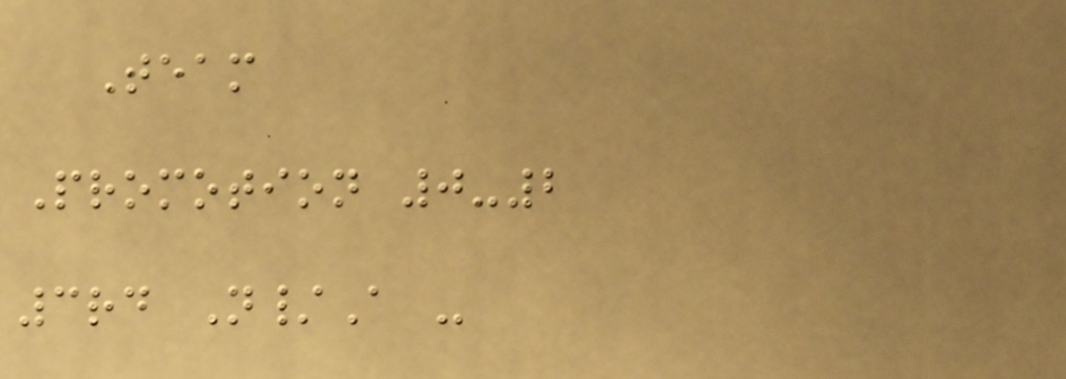Team
Promotion 0-2
3rd N/A -
